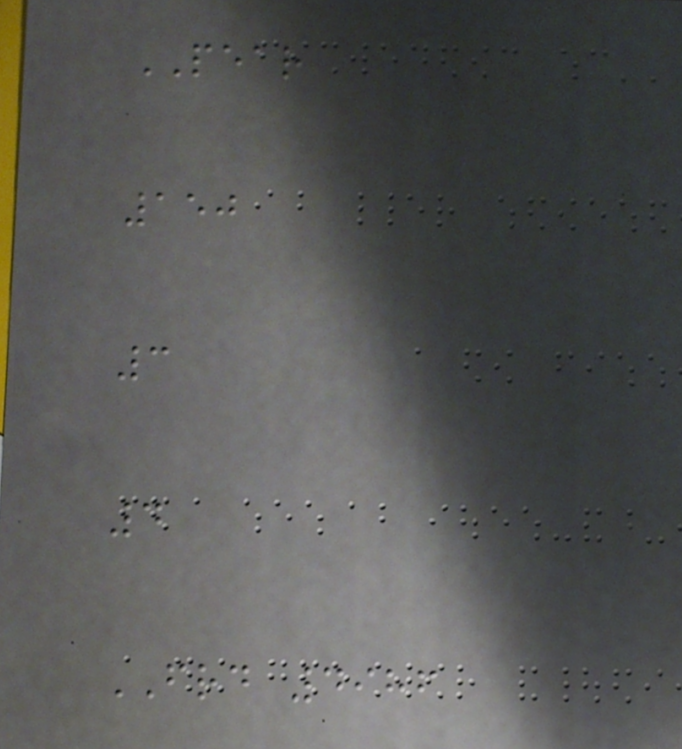PEAR
150
3
4
FRD 4986
